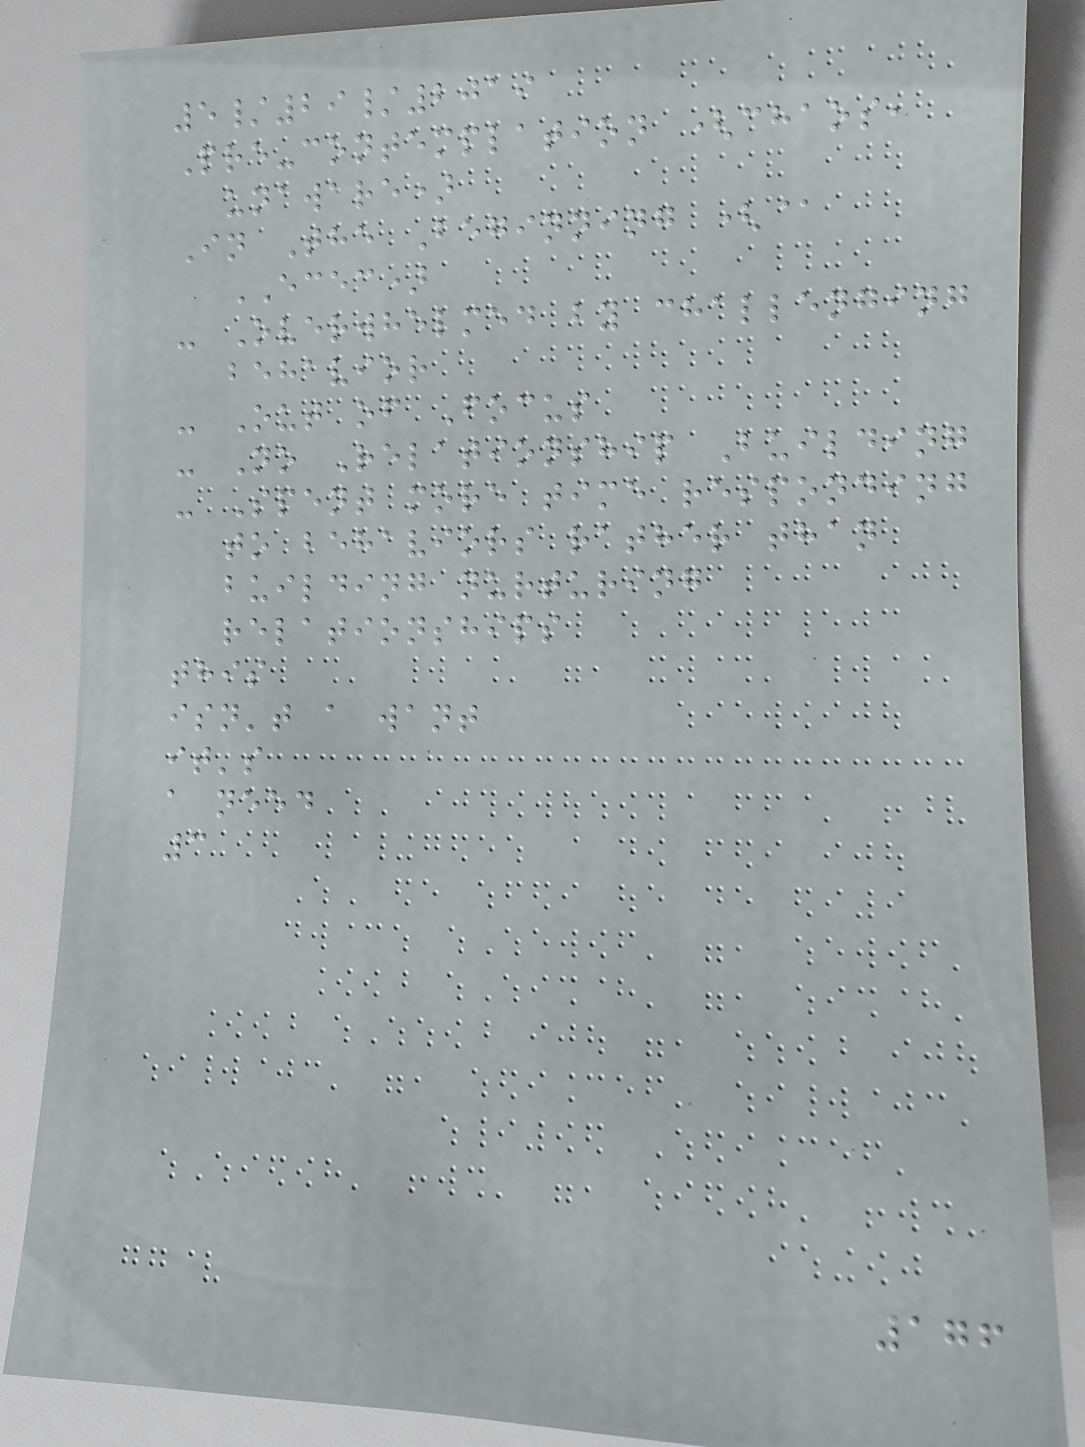5/29/2019
Pre-contemplation (chaos,
unaware)
In The Beginning (@
ECEC)
- Overwhelmed by challenging
behavior
- Out of Focus
- No Relationship Building
- Spent more time responding
to behaviors rather than
building nurturing
relationships
this
isn't a want
it's
a need
3
176
